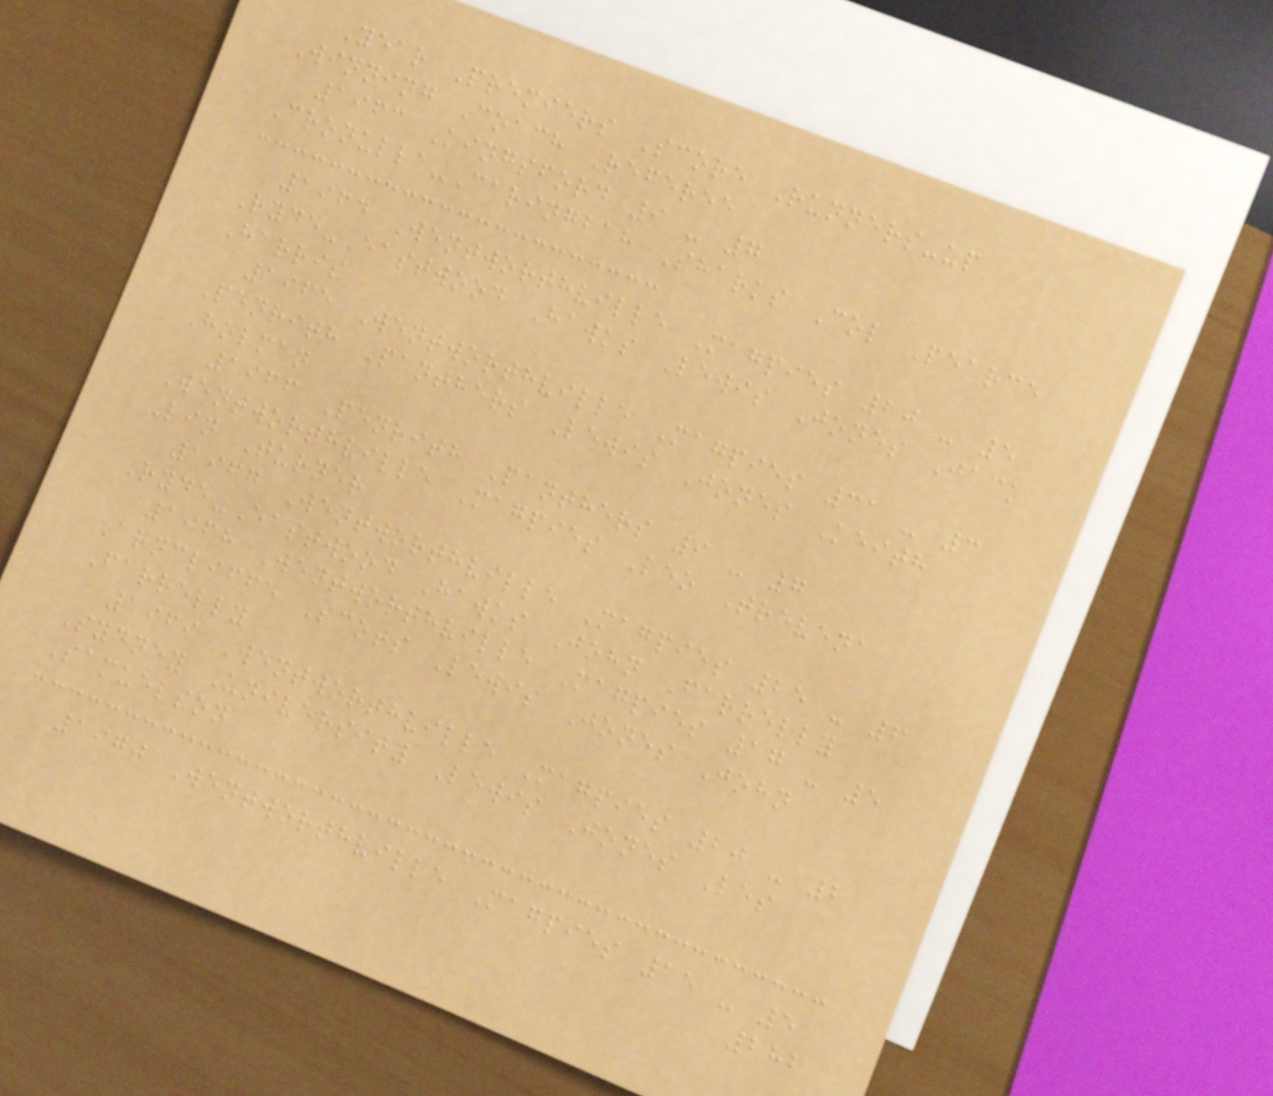Year Premiers Score Runners-up
Winning Coach Referee
1963 Kingsford 9 - 7
Cronulla-Caringbah Sharks Col Pearce
1964 Wentworthville Magpies 20 - 5
Ryde-Eastwood Hawks Lewis Jones Jack
Harris
1965 Wentworthville Magpies 31 - 3
Penrith Panthers Lewis Jones Keith
Holman
1966 Penrith Panthers 9 - 7
Wentworthville Magpies Leo Trevena
Lin Turner
1967 Wentworthville Magpies 25 - 6
Ryde-Eastwood Hawks John Farrelly
1968 Wentworthville Magpies 17 - 5
Arncliffe Scots Lewis Jones John
Farrelly
1969 Wentworthville Magpies 20 - 2
Sydney University Lewis Jones Les
Samuelson
1970 Wentworthville Magpies 15 - 5
282
